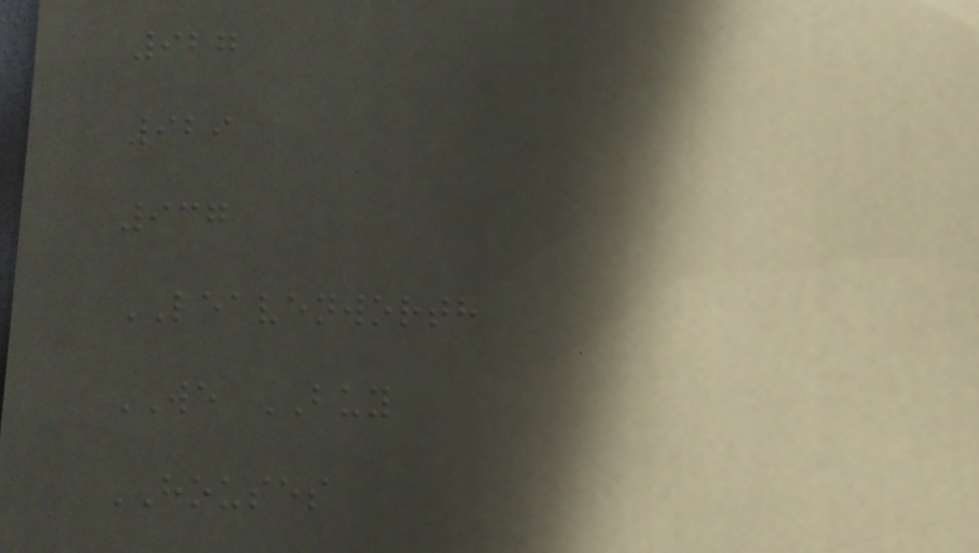927
929
937
LEAVENWORTH
WE BUY
HOUSES
